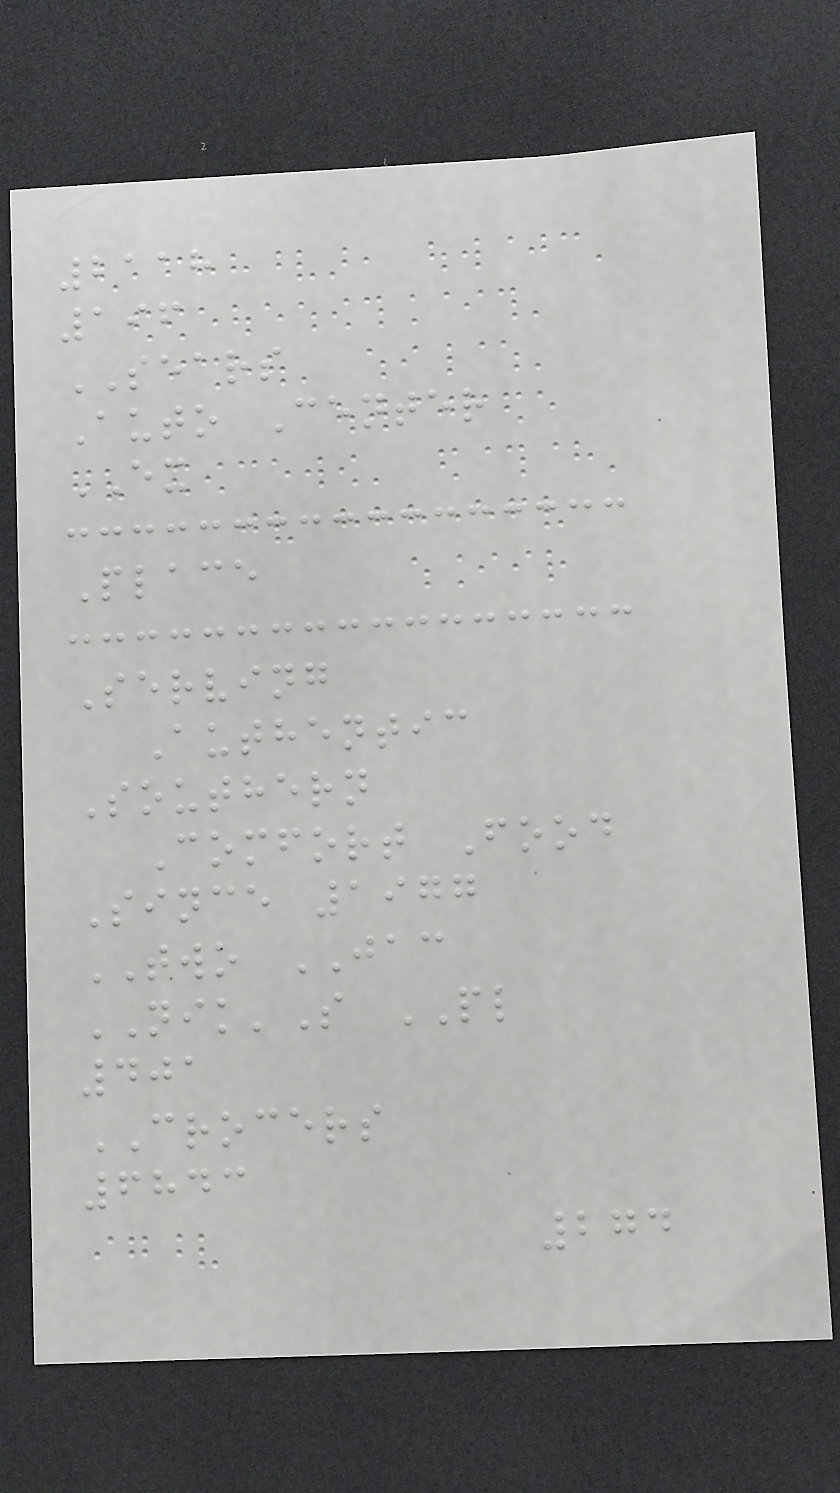2118
196
SEARS
Auto Center
EX
Place
Serving
Authentic
Southern
Comfort Food
Since 1977
TWO JAC
NIK'S PL
401
CROCERS
6843
274
